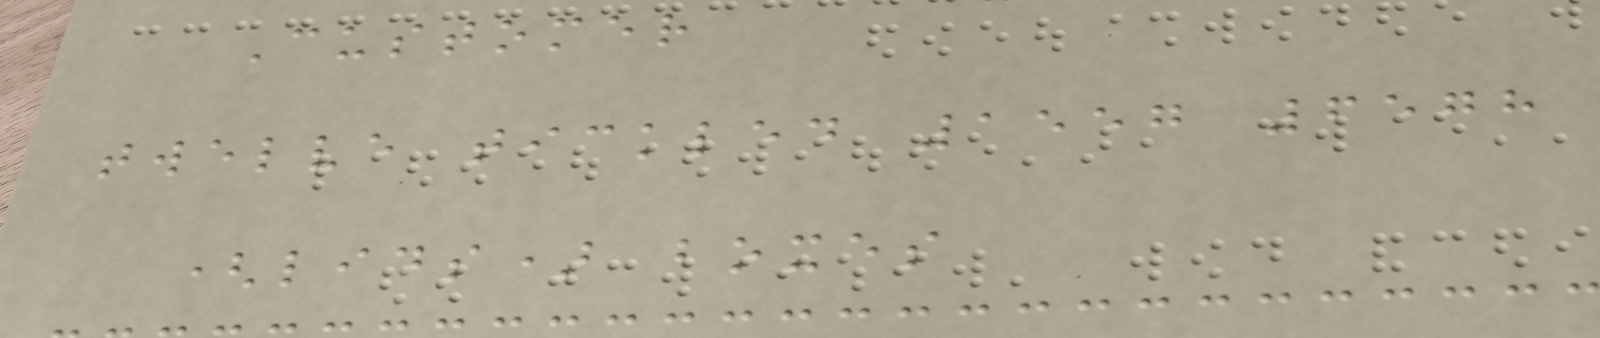Customer
twelve tickled 1557 6578
(lids) boxes
